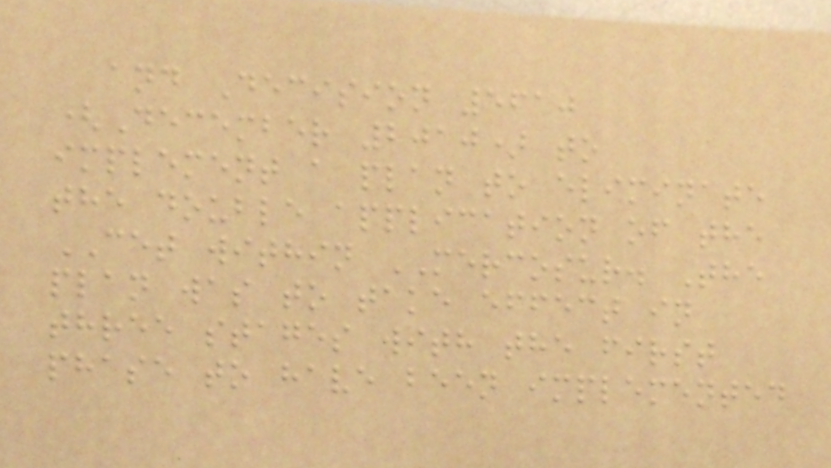and Decision 5610
(December 2010) to
implement a plan to eliminate
the double application of the
CET within MERCOSUR. The
plan was to take effect in
three stages with the first
phase to have been implemented
